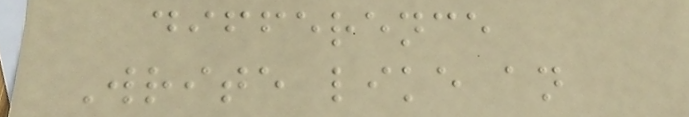difference
Write like an
